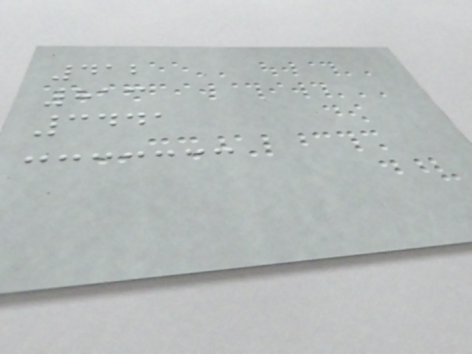412
813
3441
